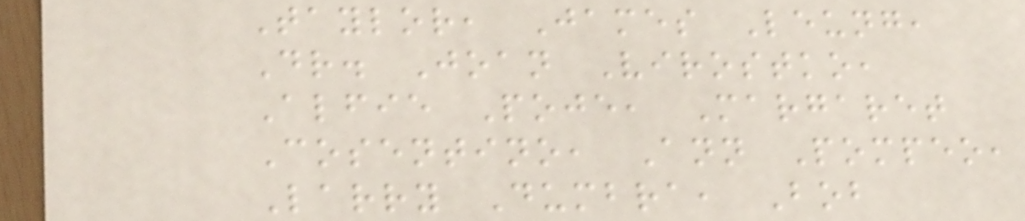Taylor, James Leung,
Dr. Joan Virostko,
Alfie Poje, Margaret
Cosentino, Ann Pompeo,
Larry Dumbra, Bob
